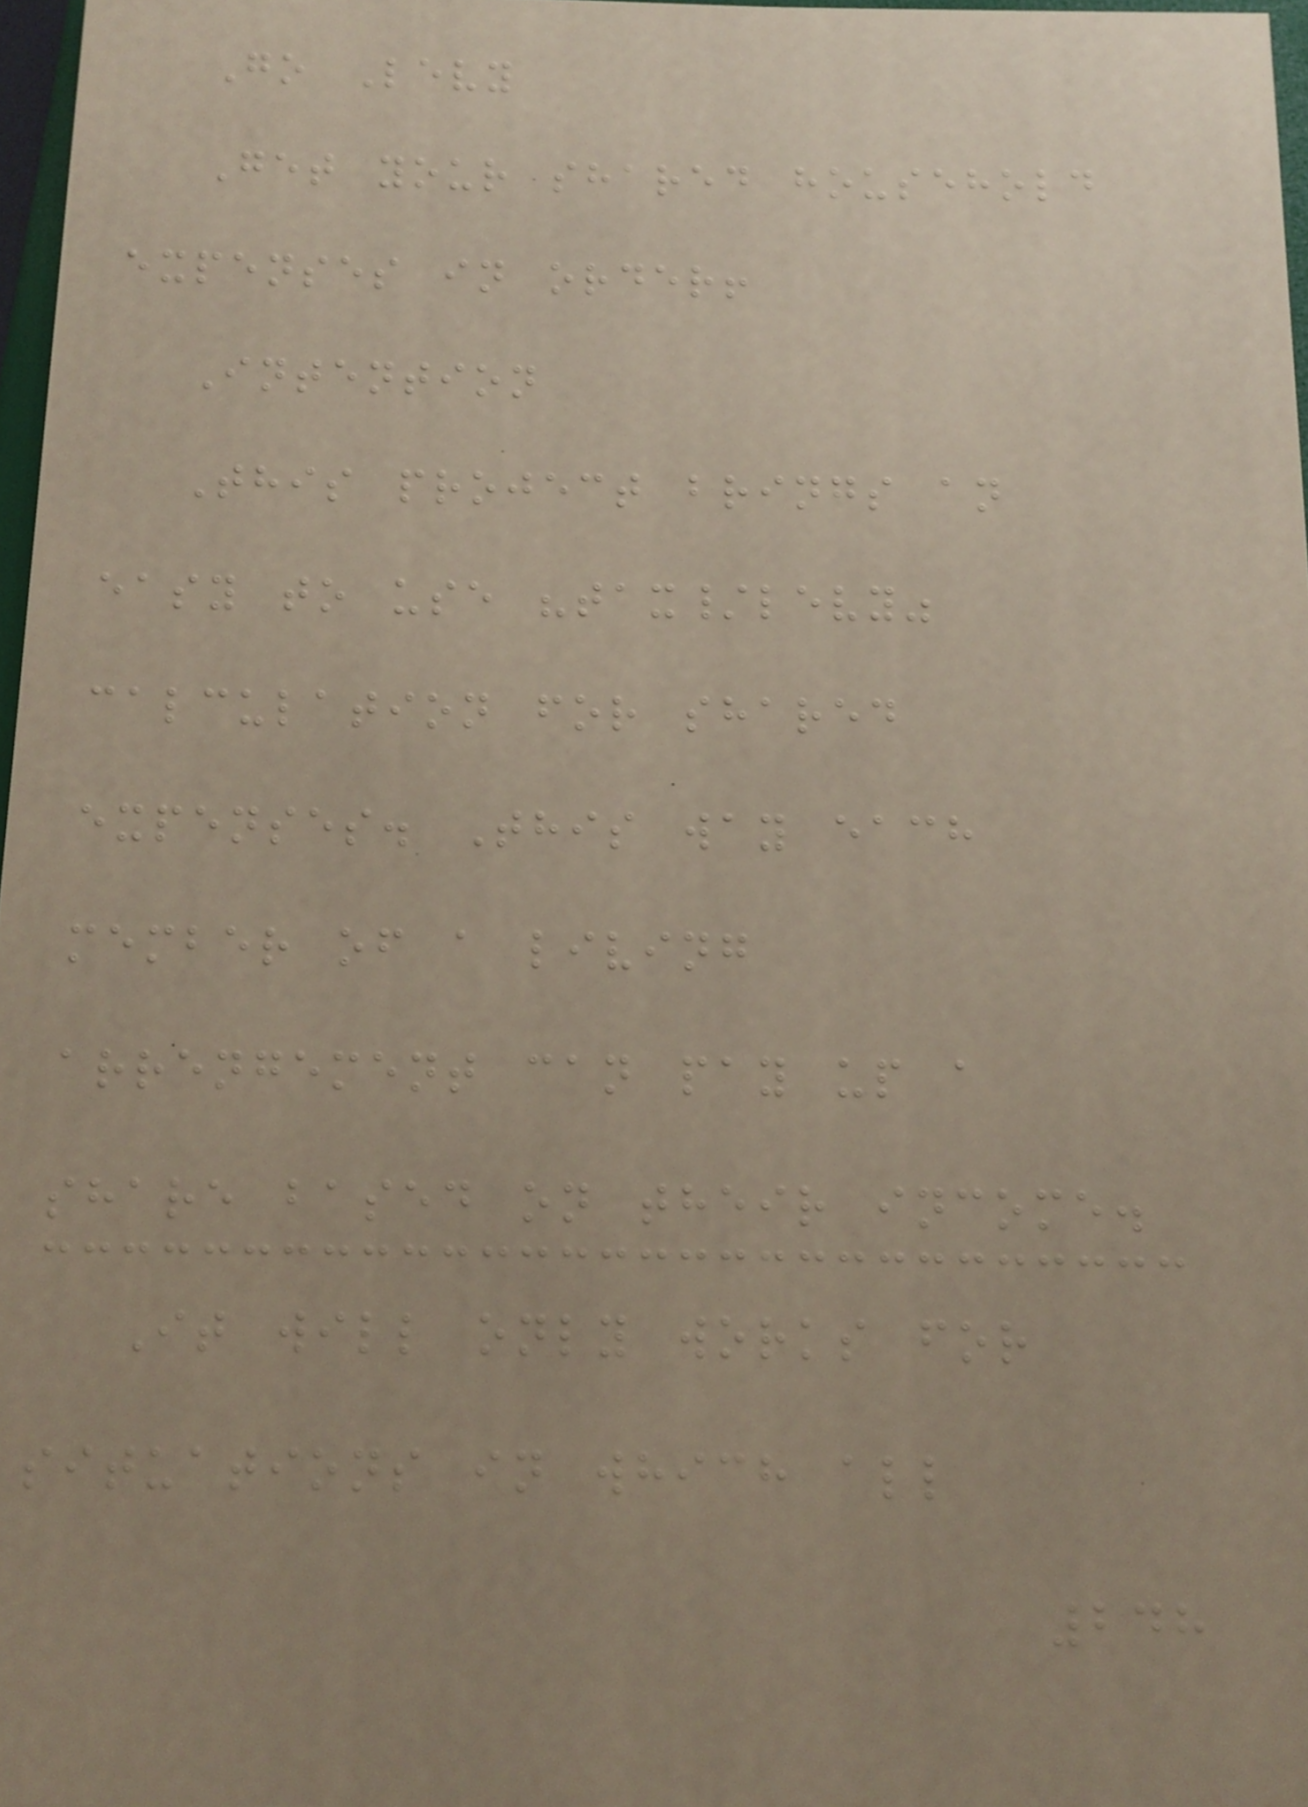Go Levy
Get your shared household
expenses in order!
Intention
This project brings an
easy to use "tax/levy"
calculation for shared
expenses. This way each
member of a living
arrengement can pay up a
share based on their income.
It will only works for
situations in which all
248
